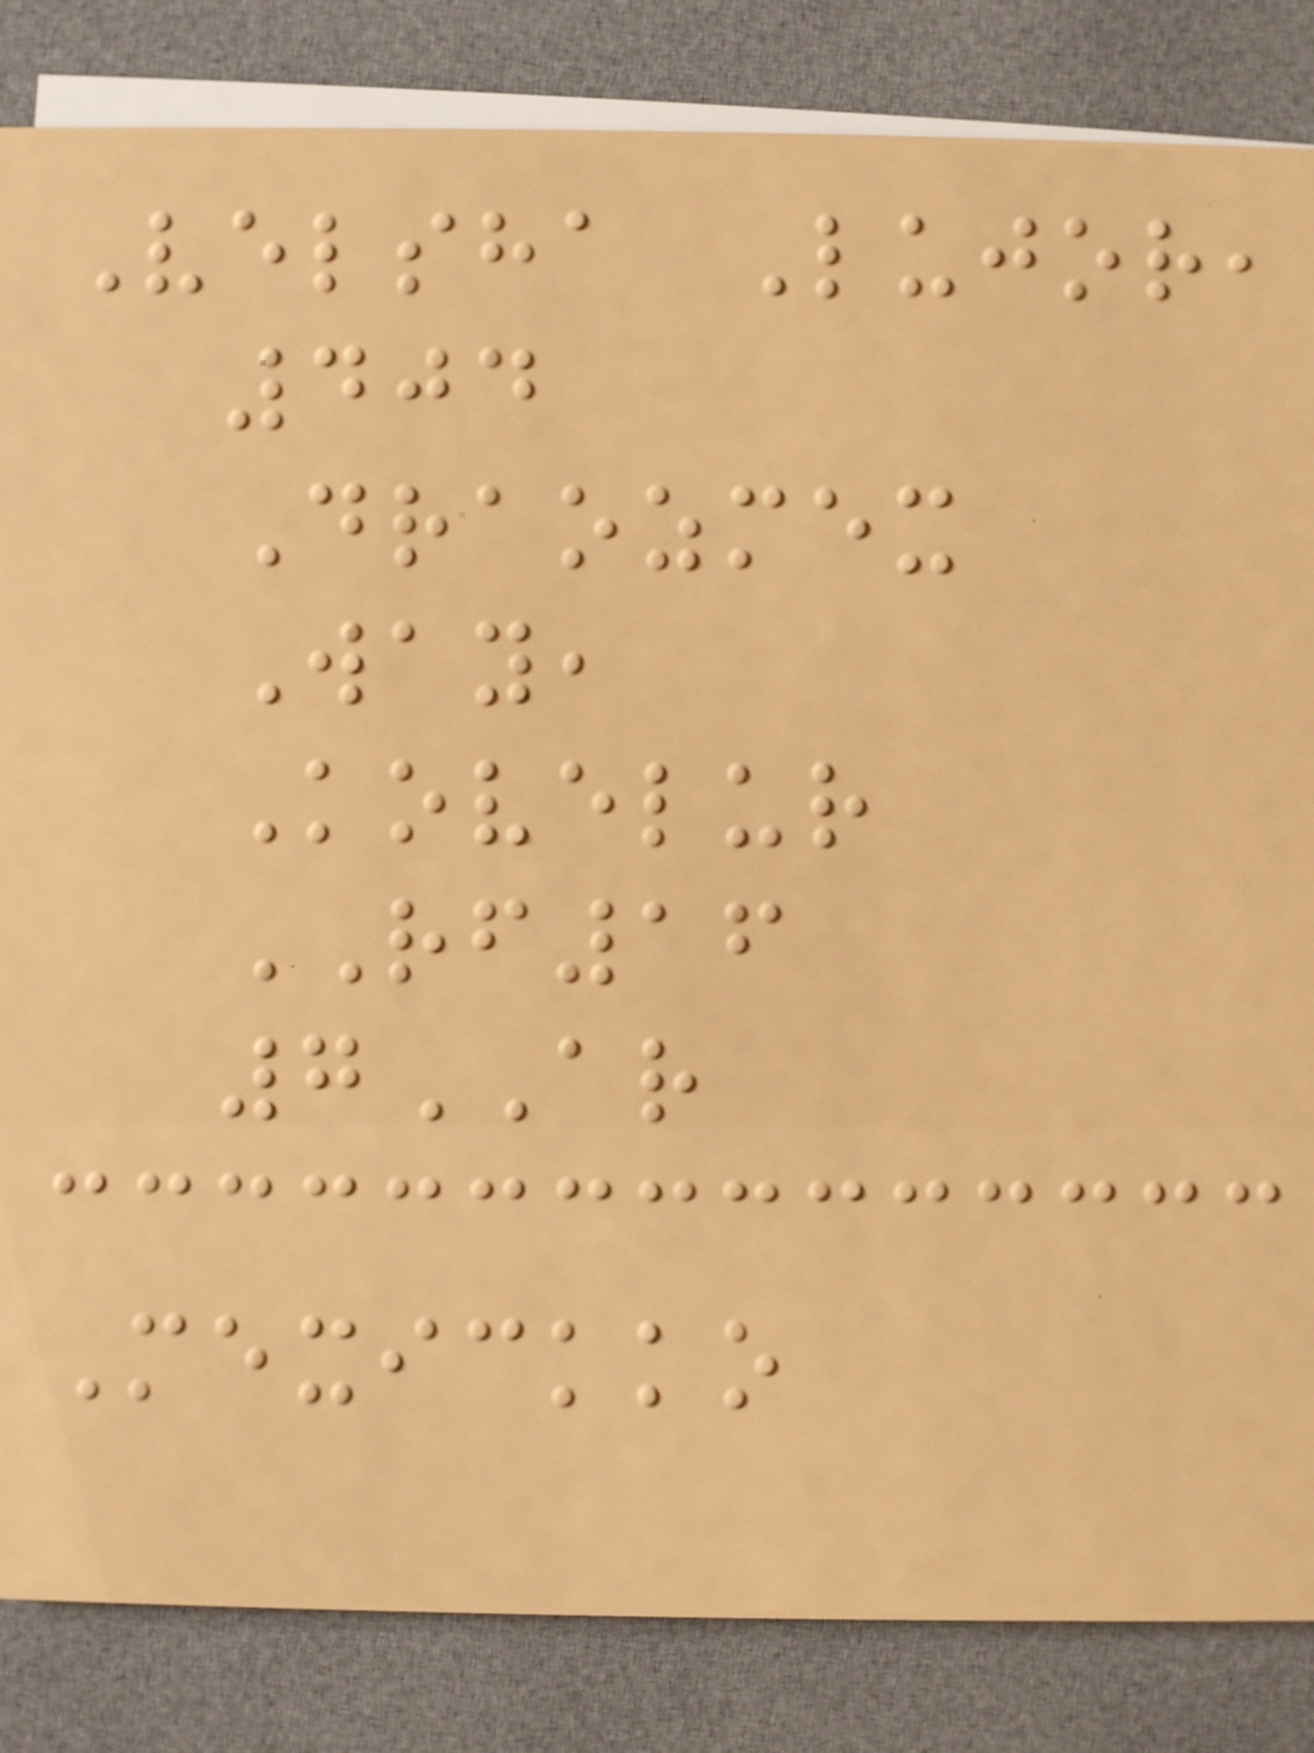Velsha Lujor,
404
Draozmex
Way,
Kovelur
RF16
7AR
Mexickko
